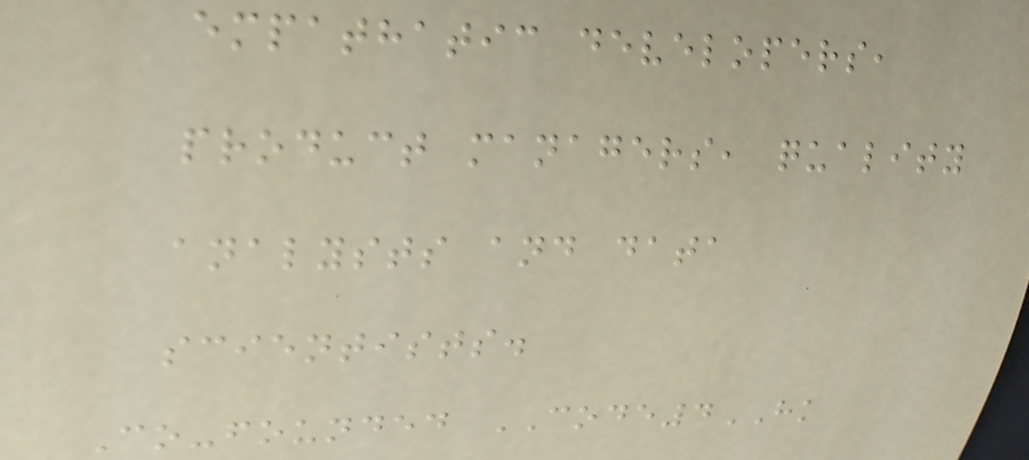empathatic developers,
product managers, quality
analysts and data
scientists.
Co-founded CODE4HK
